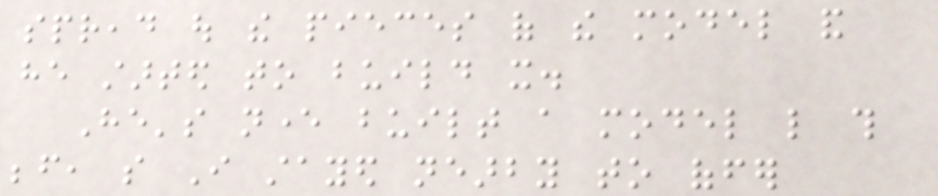spread out the pieces of the model and
he started to build it.
He's never built a model like this
before, so I stayed nearby to offer
